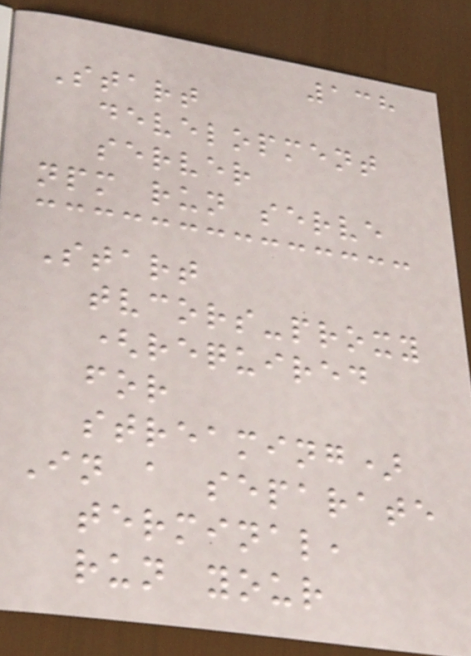138
Start
development
server
npm run serve
Start
tvcors-proxy
(required
for
streaming)
In a separate
terminal,
run your
